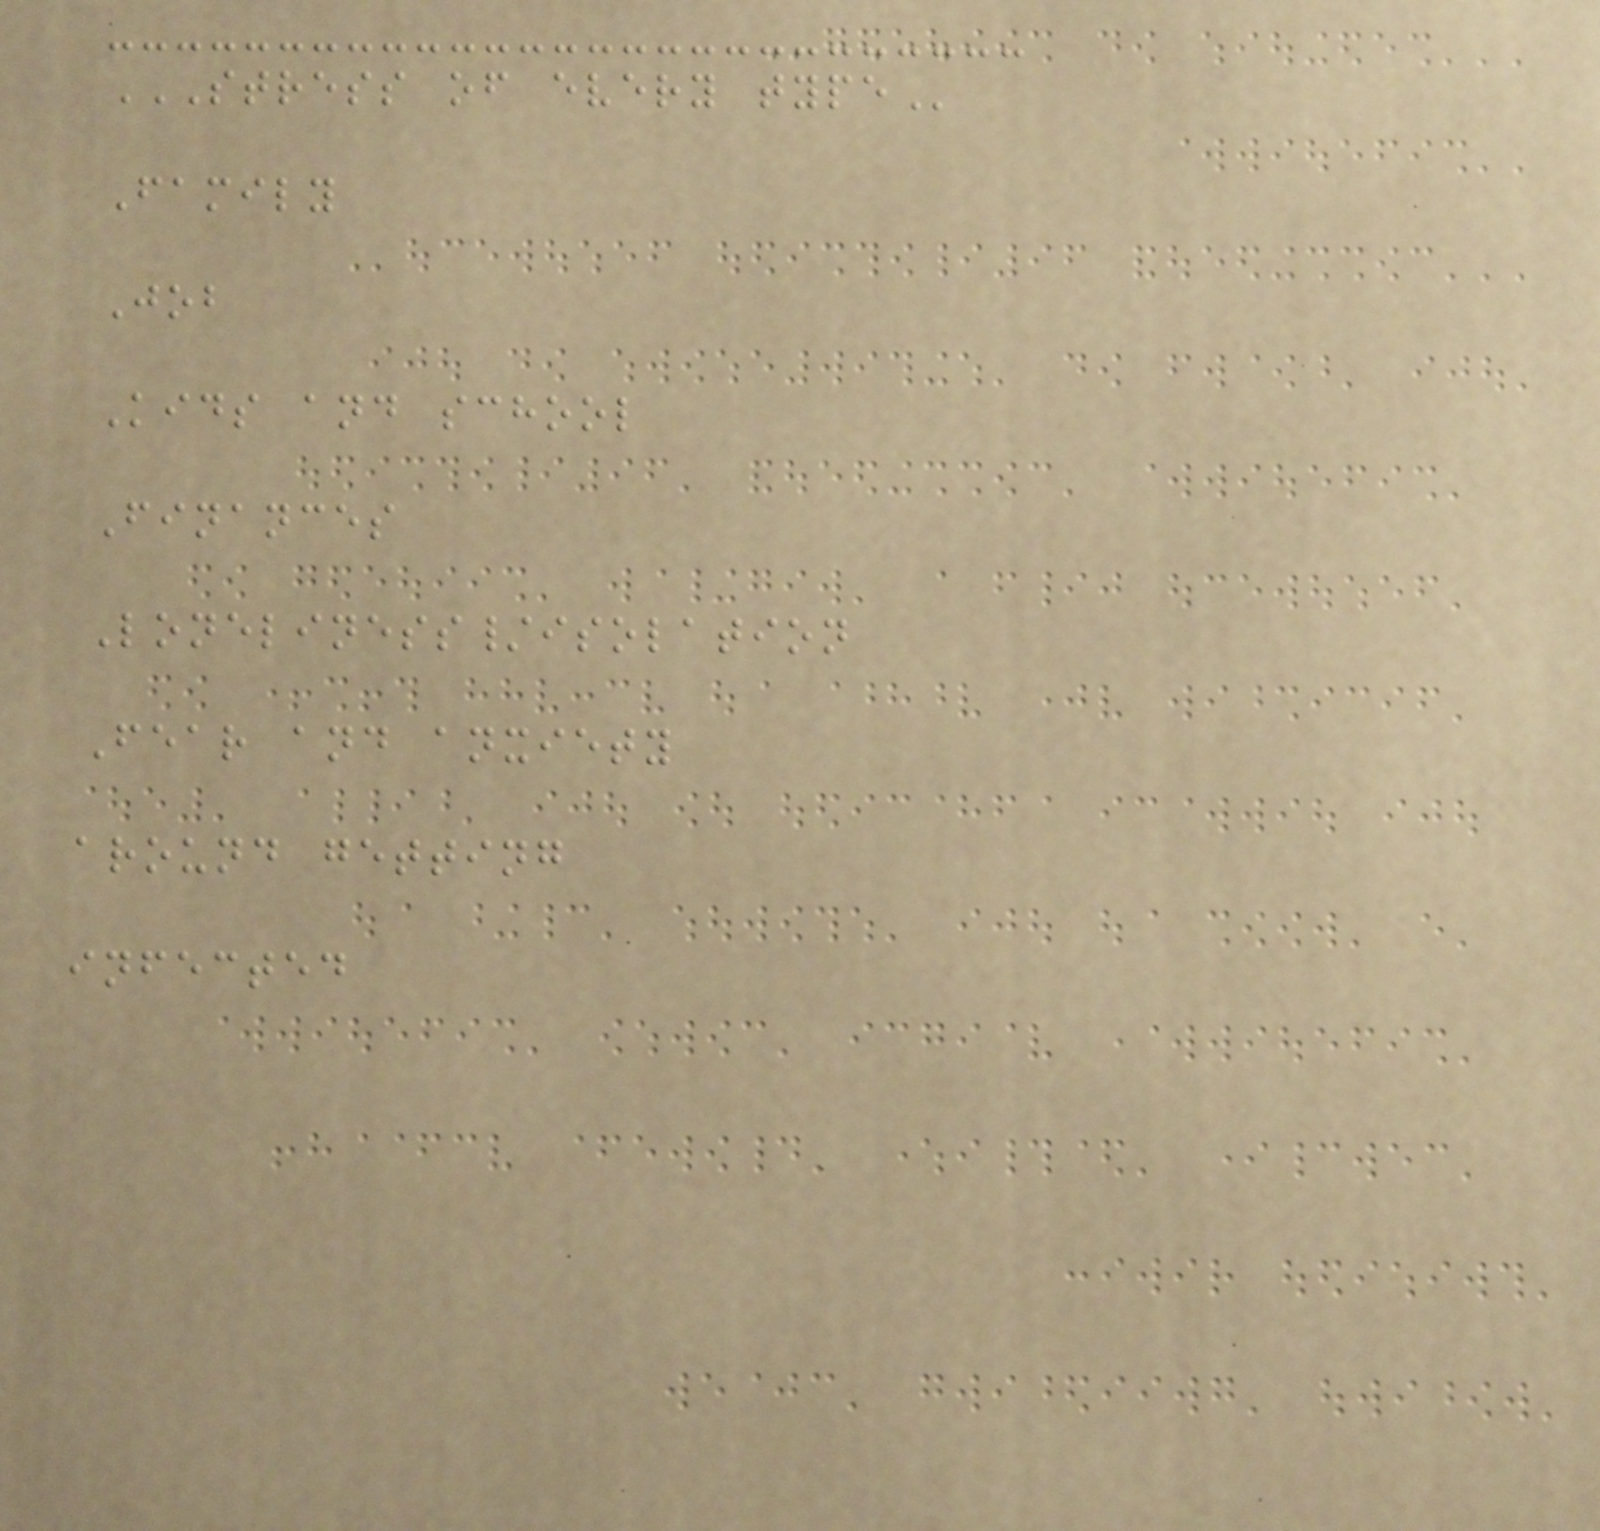STRESS OF EVERY TYPE
Family
Job
Kids and school
Finances
Loneliness/isolation
Fear and anxiety
around getting
infected
